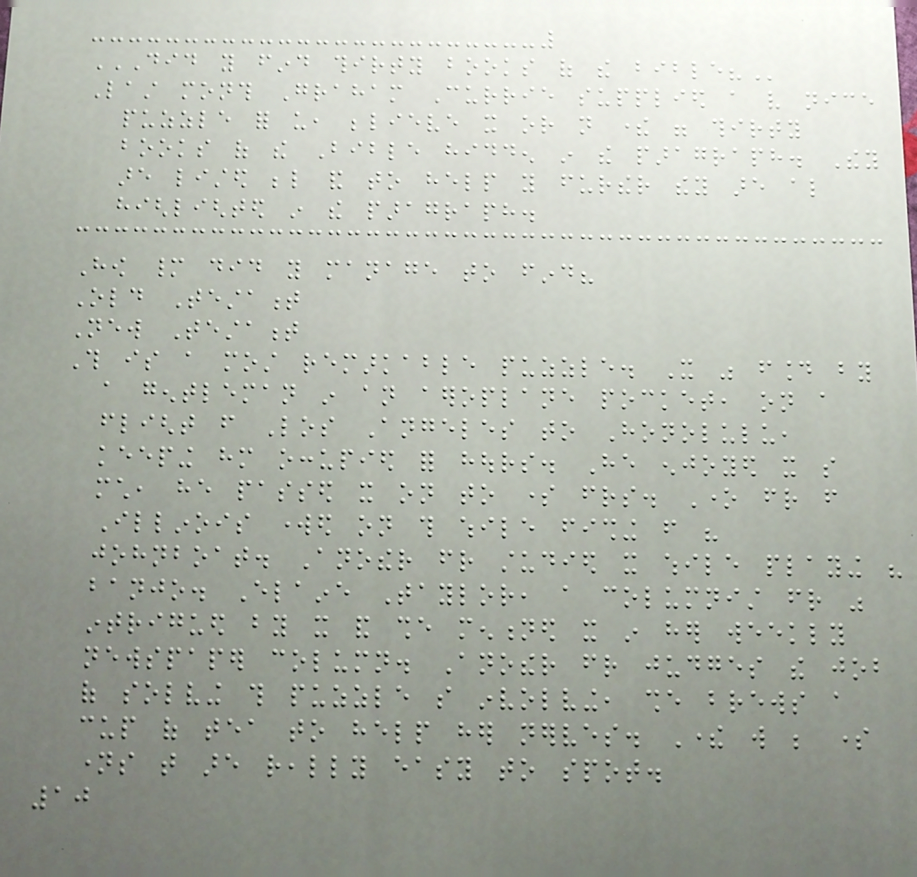DID YOU FIND THIRTY BOOKS OF THE BIBLE?
Last month Graham Currie supplied a very nice
puzzle for us, believe it or not there were thirty
books of the Bible hidden in the paragraph. They
are listed below and to help you further they are also
highlighted in the paragraph.
How many did you manage to find?
Old Testament
New Testament
This is a most remarkable puzzle. It was found by
a gentleman in an aeroplane pocket, on a
flight from Los Angeles to Honolulu,
keeping him occupied for hours. He enjoyed it so
much, he passed it on to some friends. One friend from
Illinois worked on this while fishing from his
johnboat. Another friend studied it while playing his
banjo. Elaine Taylor, a columnist friend was
intrigued by it and she mentioned it in her weekly
newspaper column. Another friend judges the job
of solving this puzzle so involving, she brews a
cup of tea to help her nerves. There will be some
names that are really easy to spot.
10
